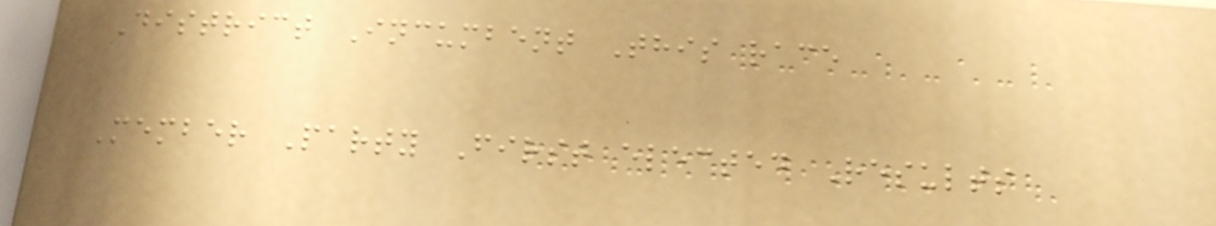District Incumbent This race
Member Party First elected Results
